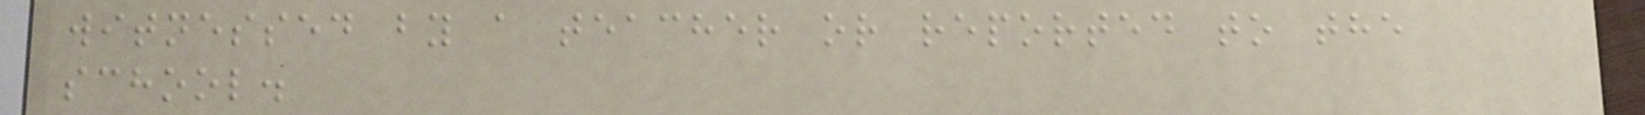witnessed by a teacher or reported to the
school.
